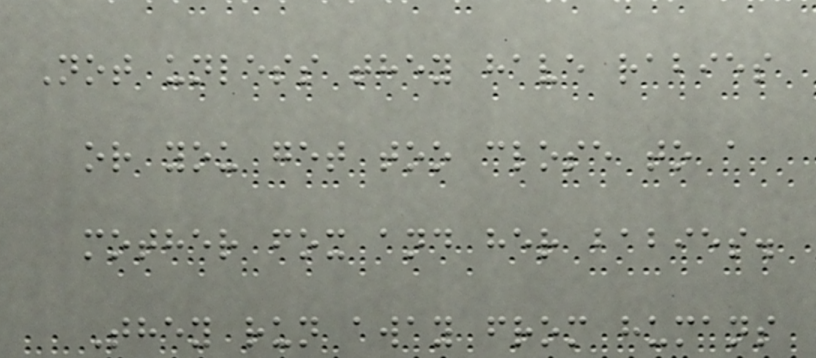Not unless they have rabies
or you get too close to a
mother fox and her babies.
They run away from humans
